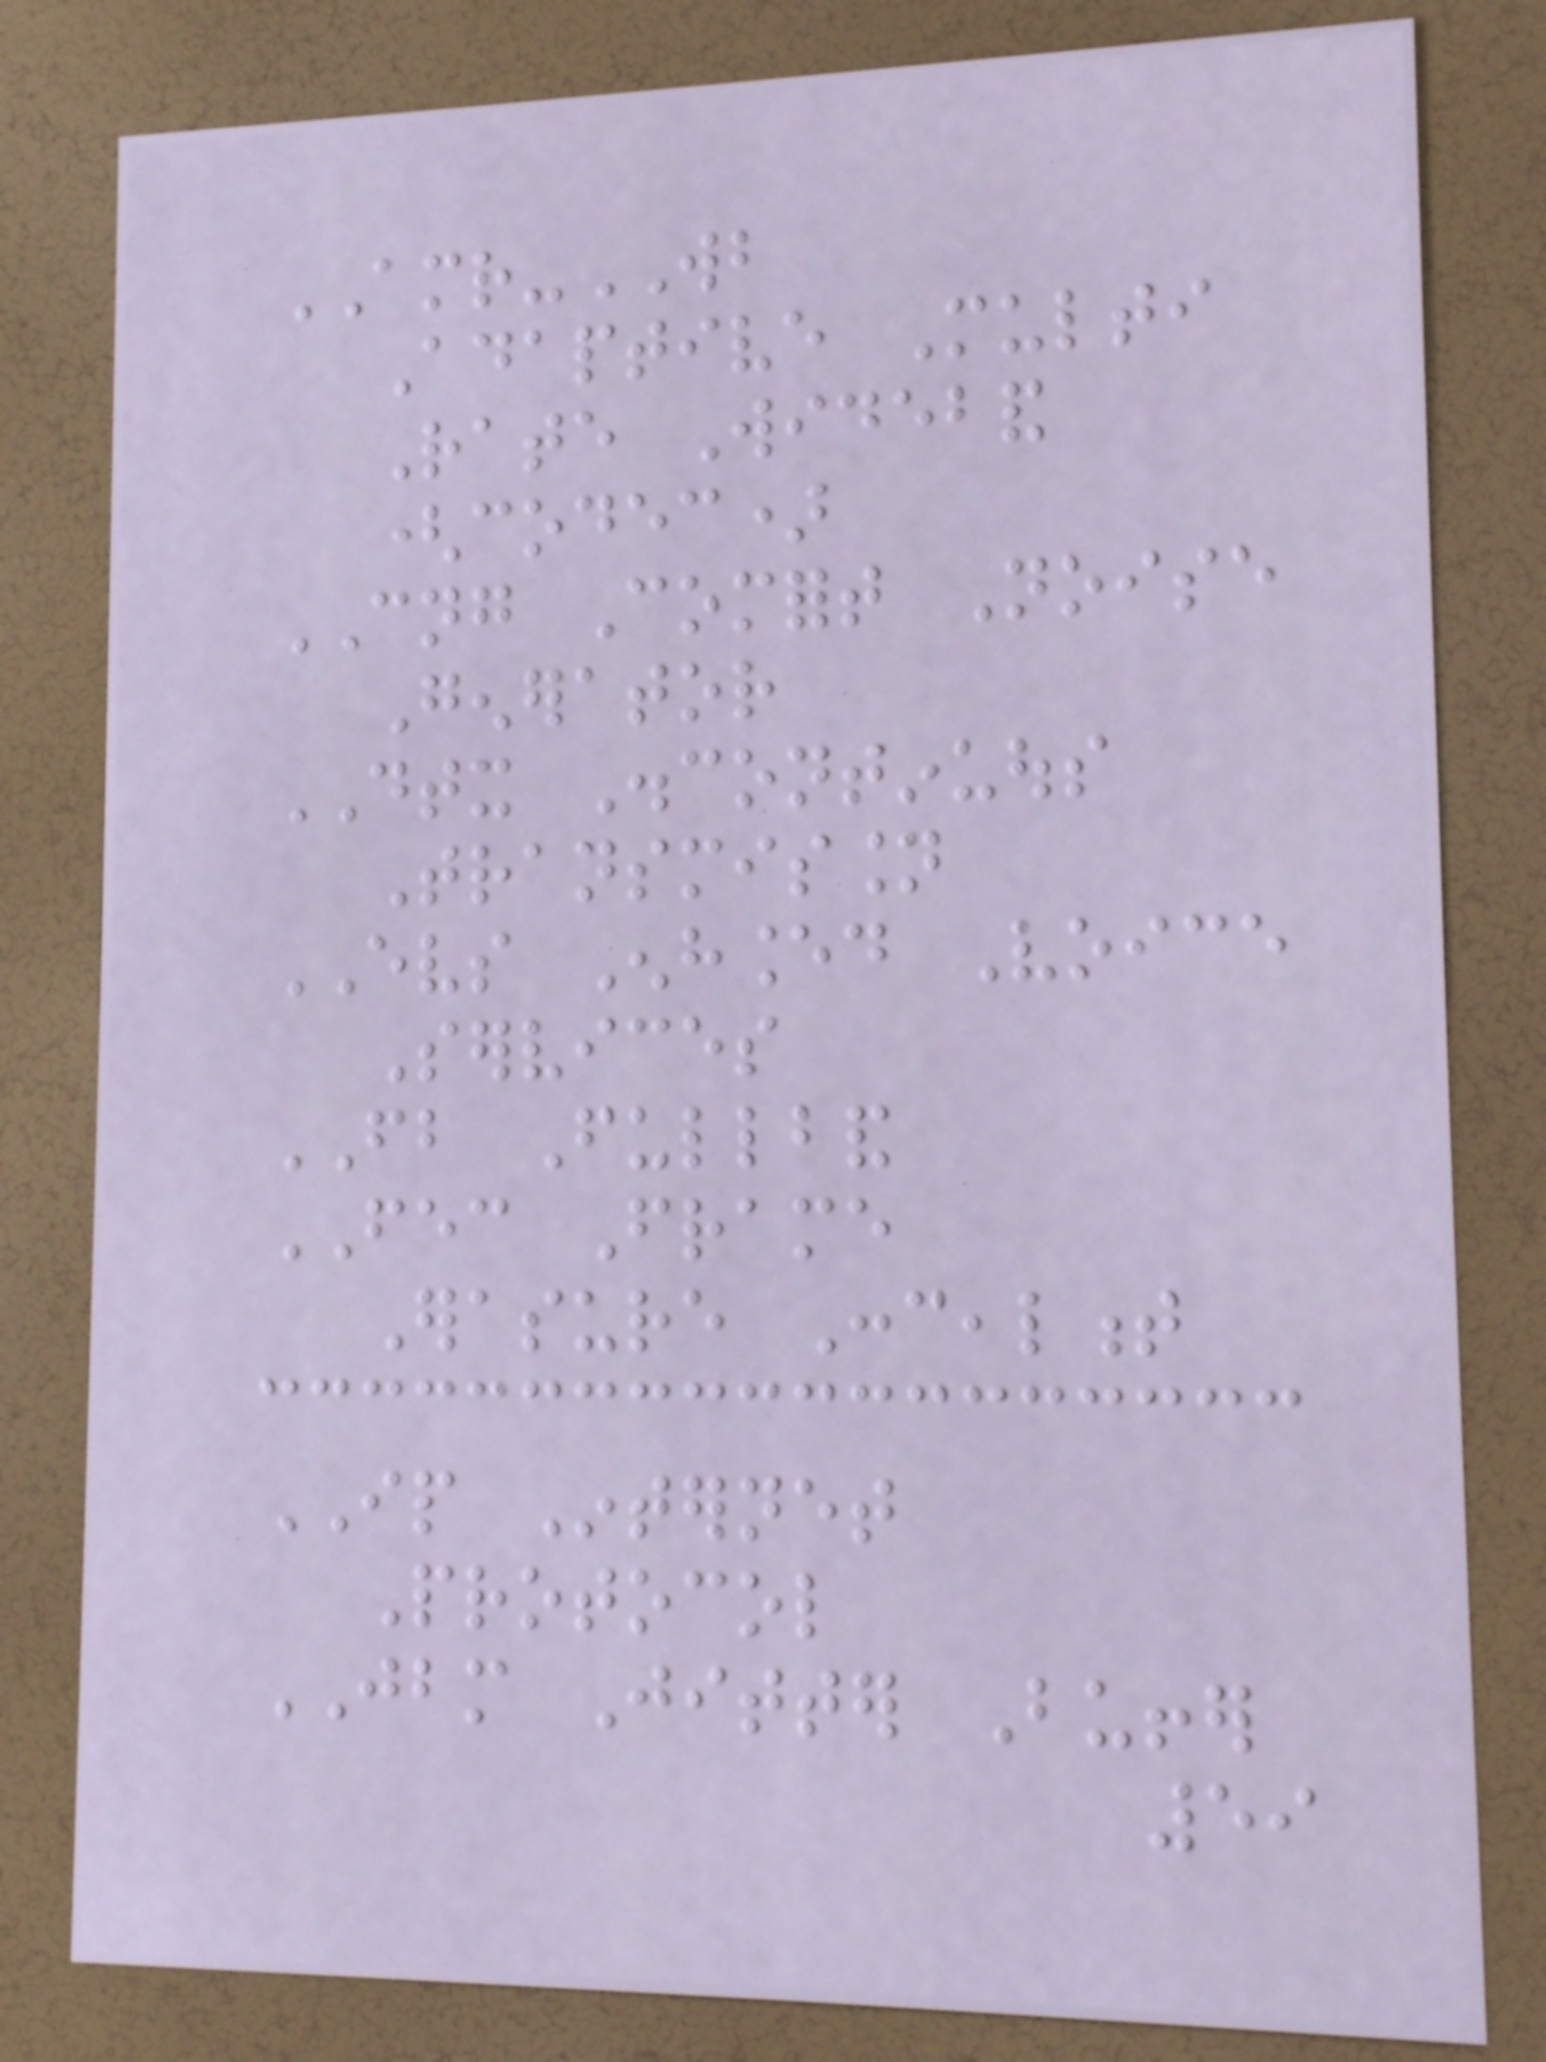AMR-WB
Adaptive Multi
Rate Wideband
(codec)
CNG Comfort Noise
Generator
DTX Discontinuous
Transmission
EVS Enhanced Voice
Services
FB Fullband
FEC Frame
Erasure Concealment
IP Internet
Protocol
JBM Jitter Buffer
59
